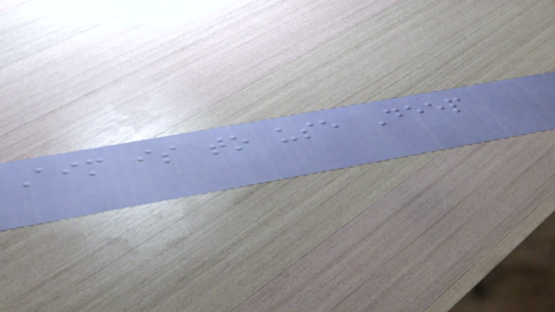Aim is to use Deep
